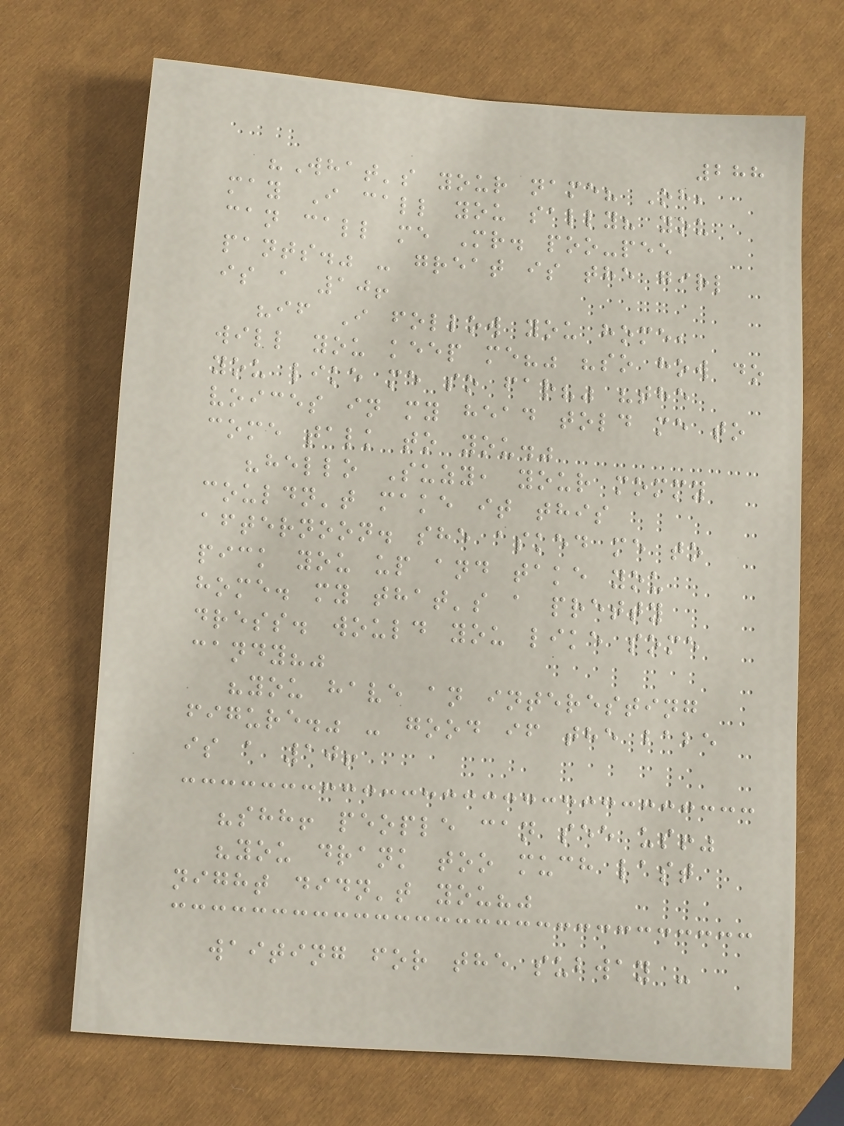288
"What's your name? Oh,
may I call you sally? you
can call me Mr. poo-pee
pants." - great is the girl
is a 10!
"if I follow you home,
will you keep me?" "so how do
you like me so far?" "the
voices in my head told me to
come talk to you."
"hello Suzy, your mommy
couldn't make it this
afternoon. she asked me to
pick you up and take you
home. my that's a pretty
dress. would you like some
candy?"
"you have an interesting
figure." - good if the babe
is a 10!
"shh! people can see us!"
"you drank too much last
night didn't you?"
waiting for the subway -
